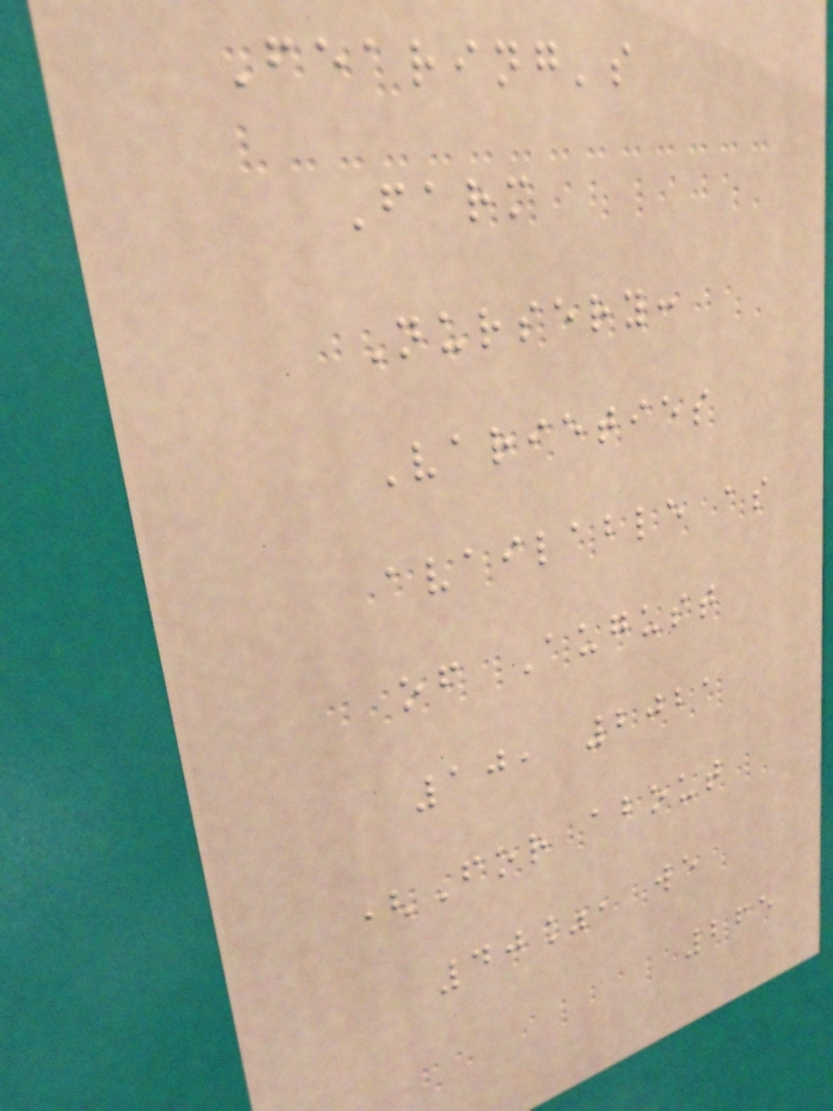Fearing's
Farm
Nursery:
Varieties
available as
of August
10, 2021
(For about
40%, we
265
